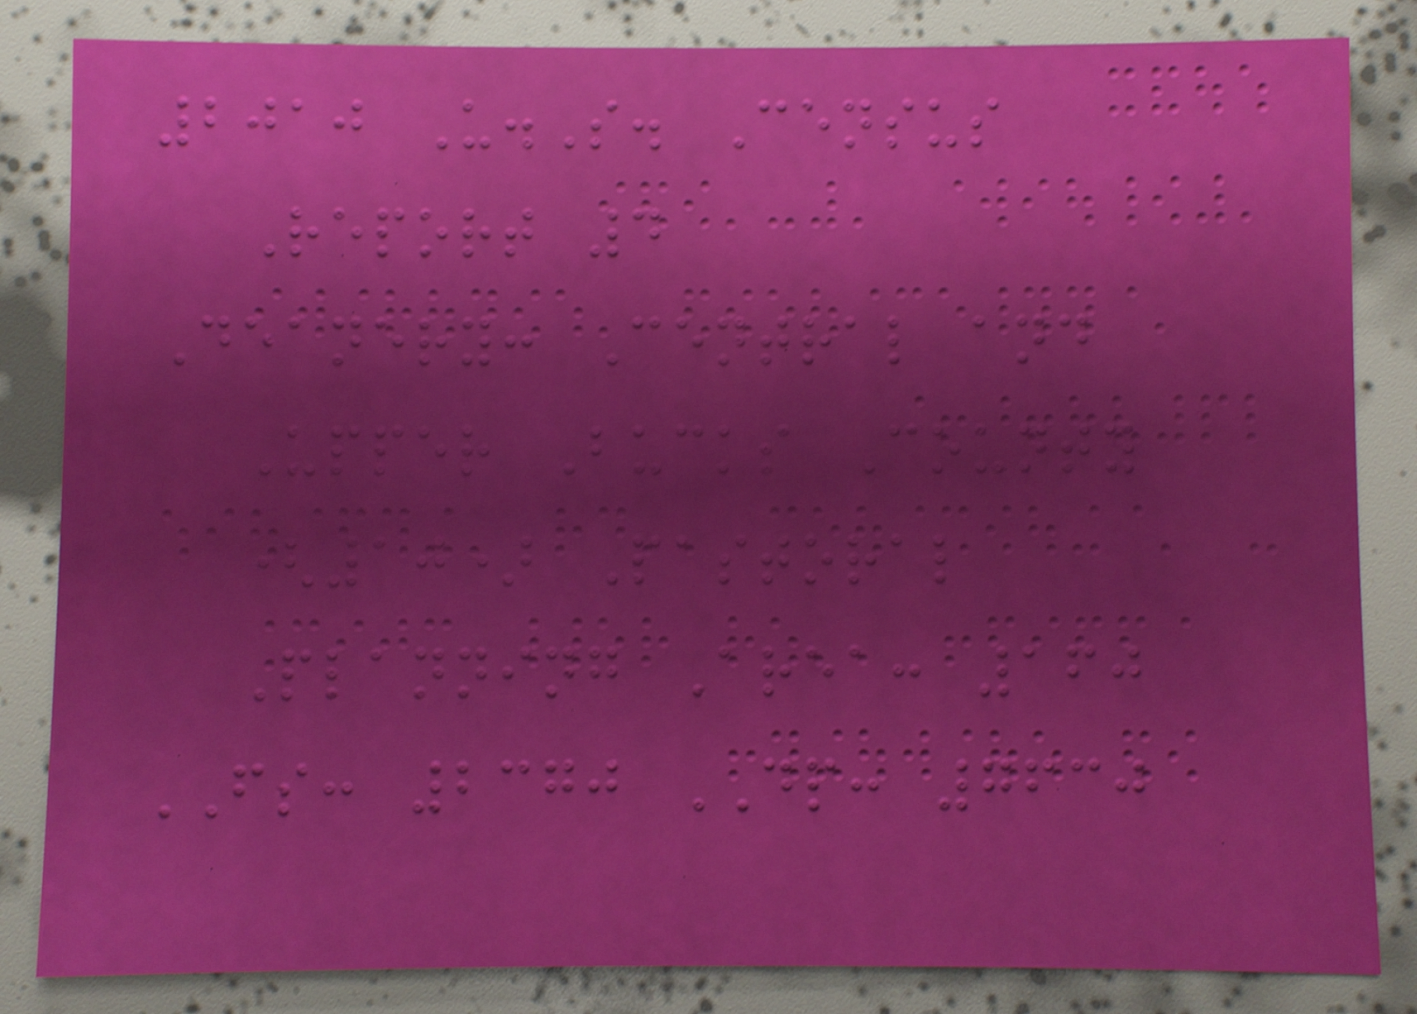2010 U.S. Census
Report 4
Deanery: Central and
Upper Bucks County
(10) Pastoral
Planning Area: 160
FS: 2370 DP: 7630
